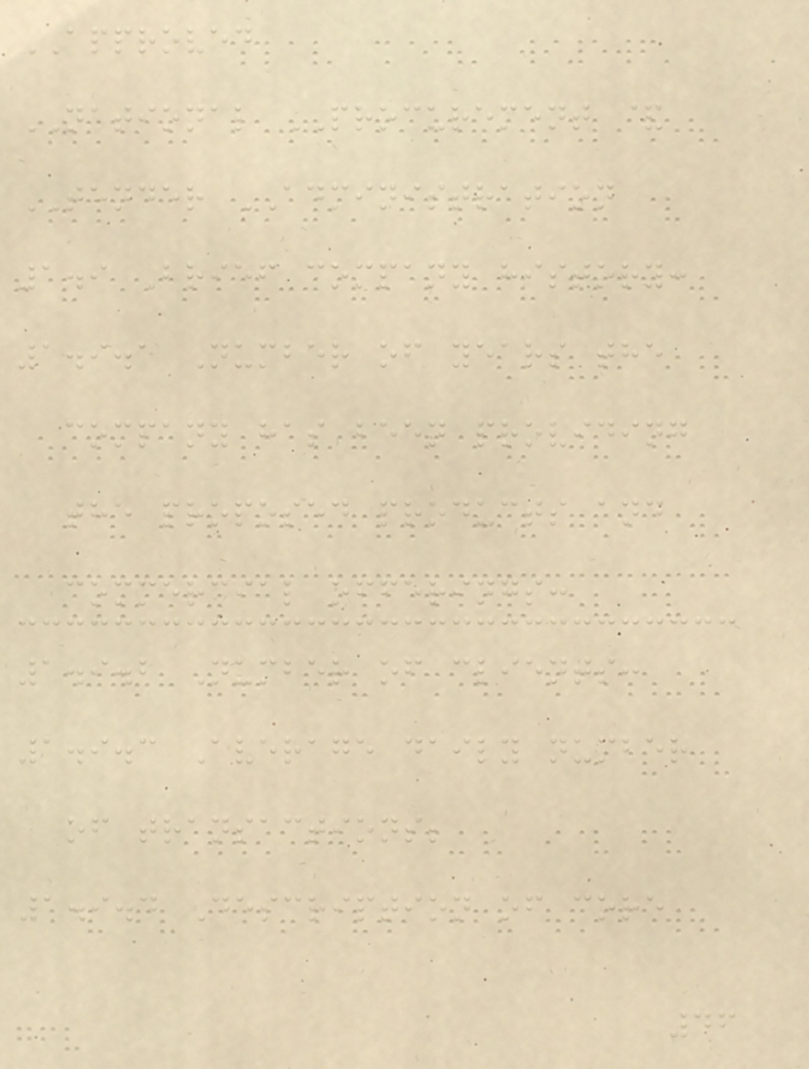APPROVED
NATIONAL PROCUREMENT &
TENDER ADMINISTRATION
1.9 Brief company history:
1.9.1 Number of years the
company has been providing
the proposed products and
commercial offerings:
1.9.2 Number of clients:
1.9.3 Average daily number
of transactions;
1.9.4 Description of core
46
